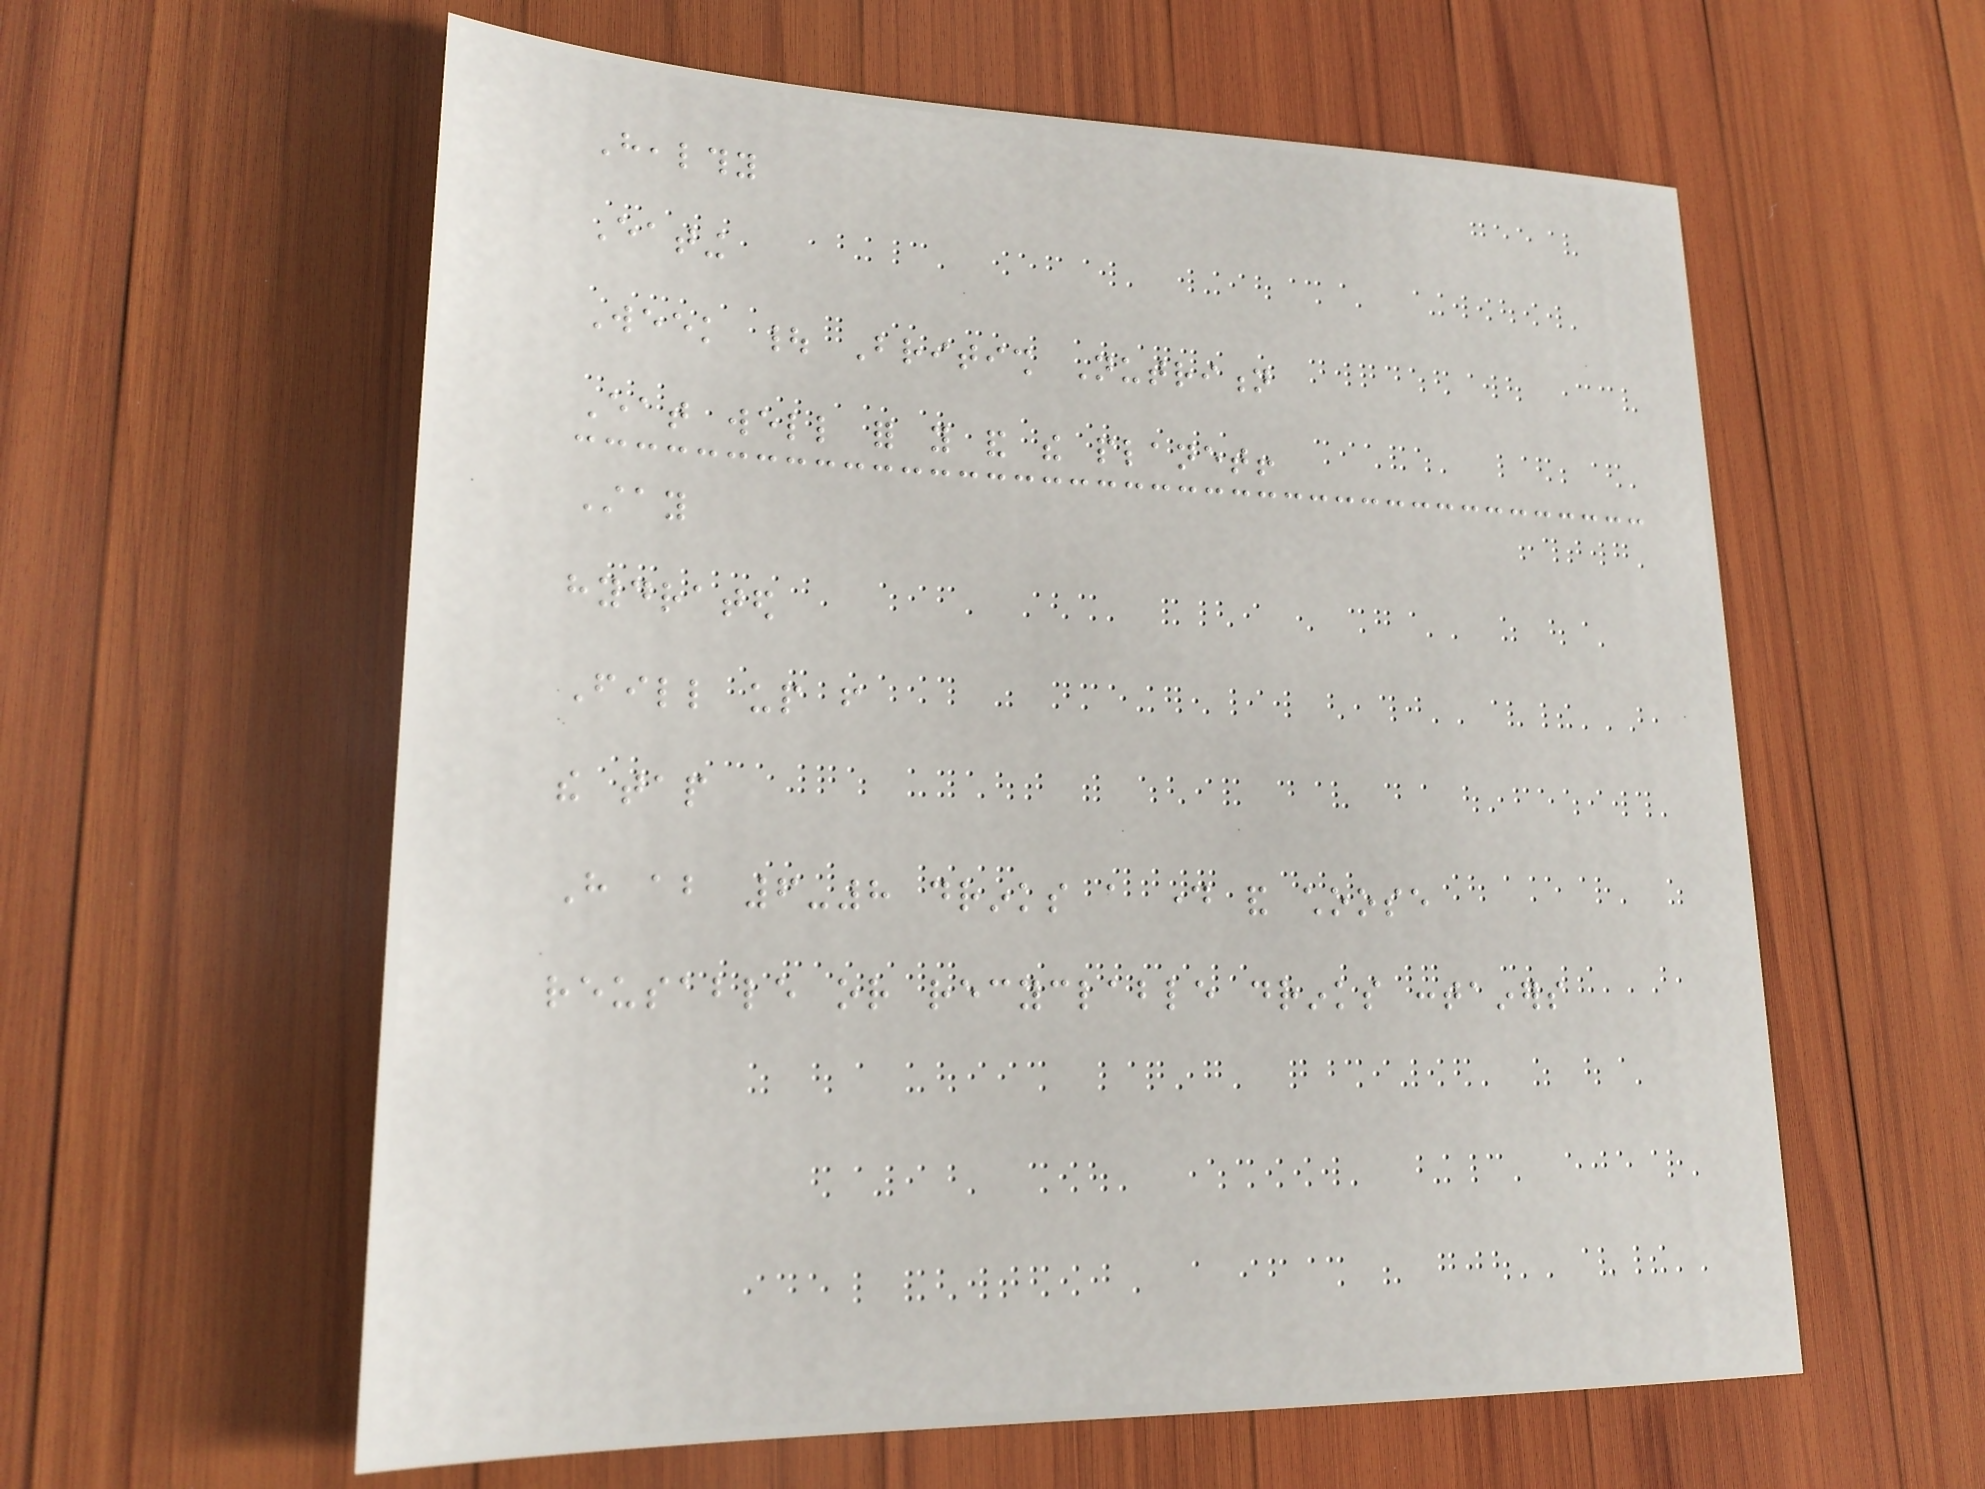Healthy
Eating
Week | British Nutrition
Eat well for you and the planet!
Stay
hydrated
Fill up from
the tap
Have about 6-8 drinks a day and choose
reusable or recyclable drinks containers
